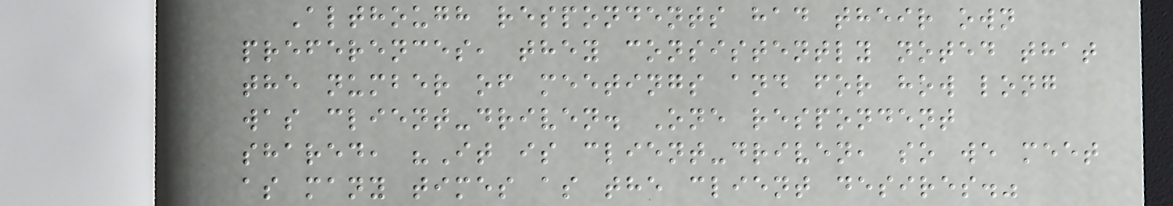Although respondents had their own
preferences, they consistently noted that
the number of meetings and for how long
was client-driven. One respondent
shared, "It is client-driven, so we meet
as many times as the client desires."
